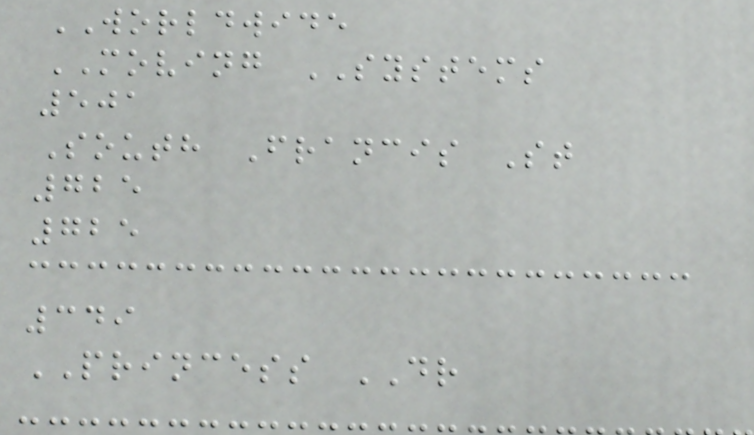WORLDWIDE
MOVING SYSTEMS
501
South Francis St
725
725
349
PRINCESS DR
